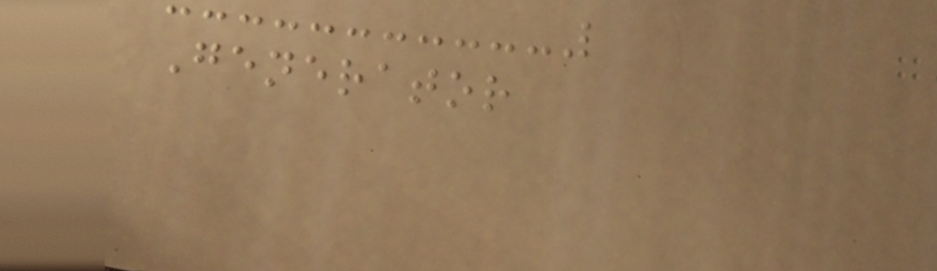Generator
